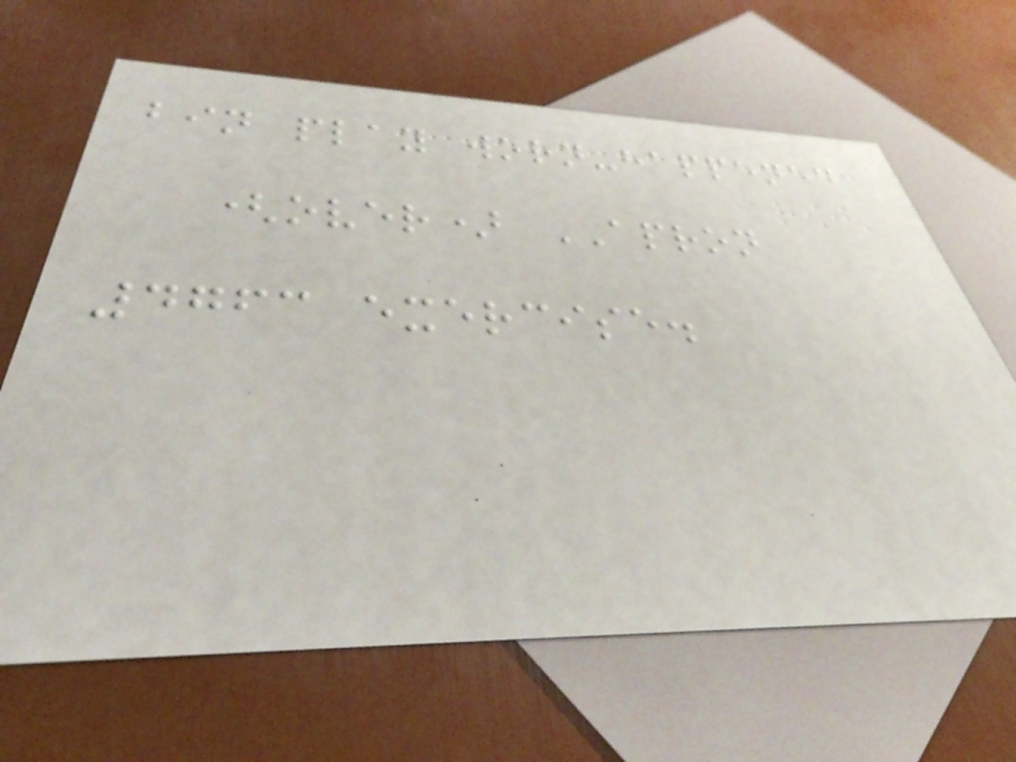bin play worn-happened
(over) APRON
4763 exercise.
